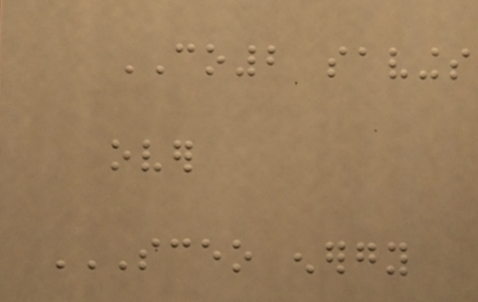CO2 savings
over
SCEO ENERGY
